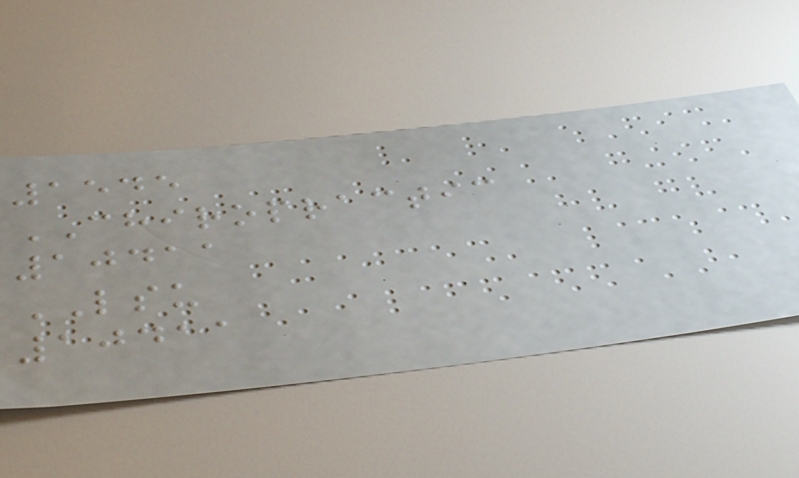1545
CHIROPRACTIC
10411
LSU
10411
